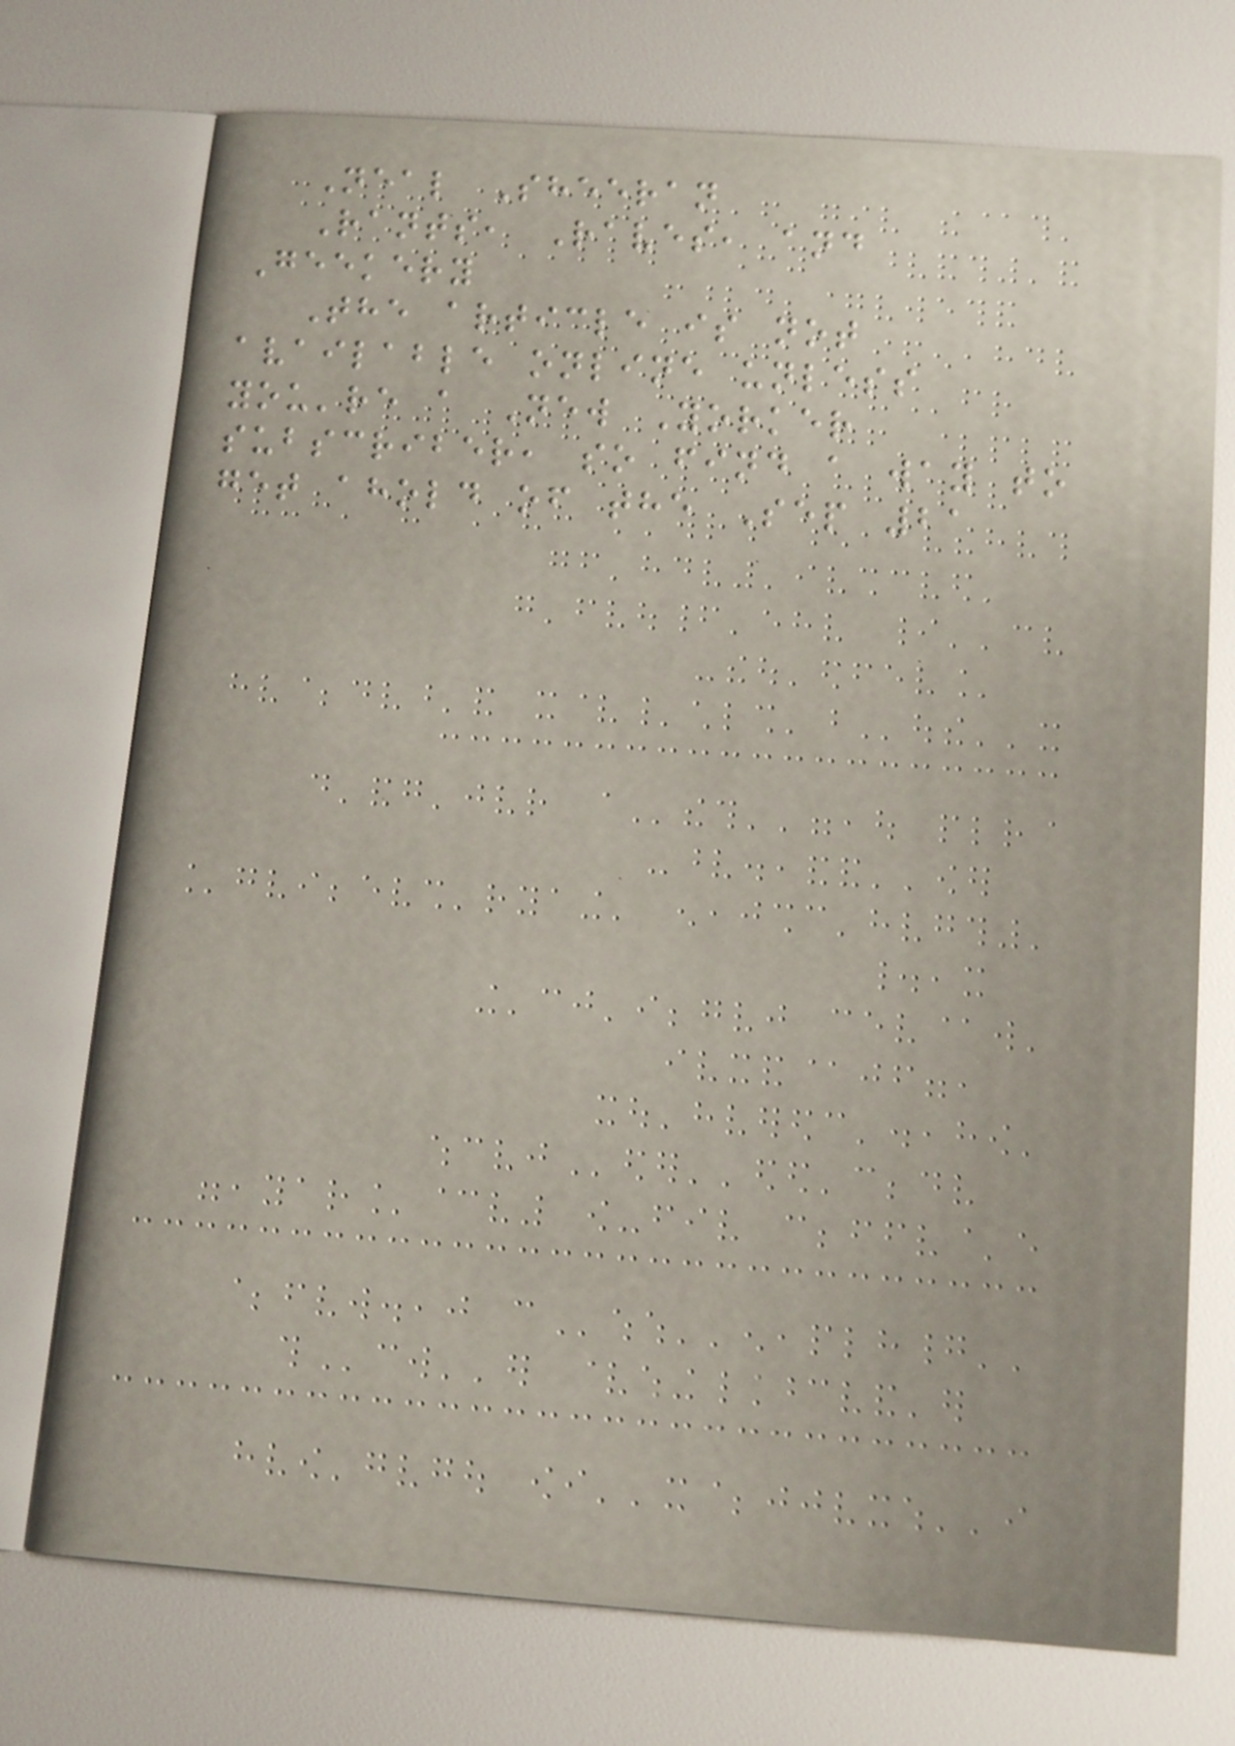Neal Sheeran
Rants, Raves, and
Geekery
The article is not
available online unless
you're a New Yorker
subscriber, so find a way to
get ahold of the Sep 21
